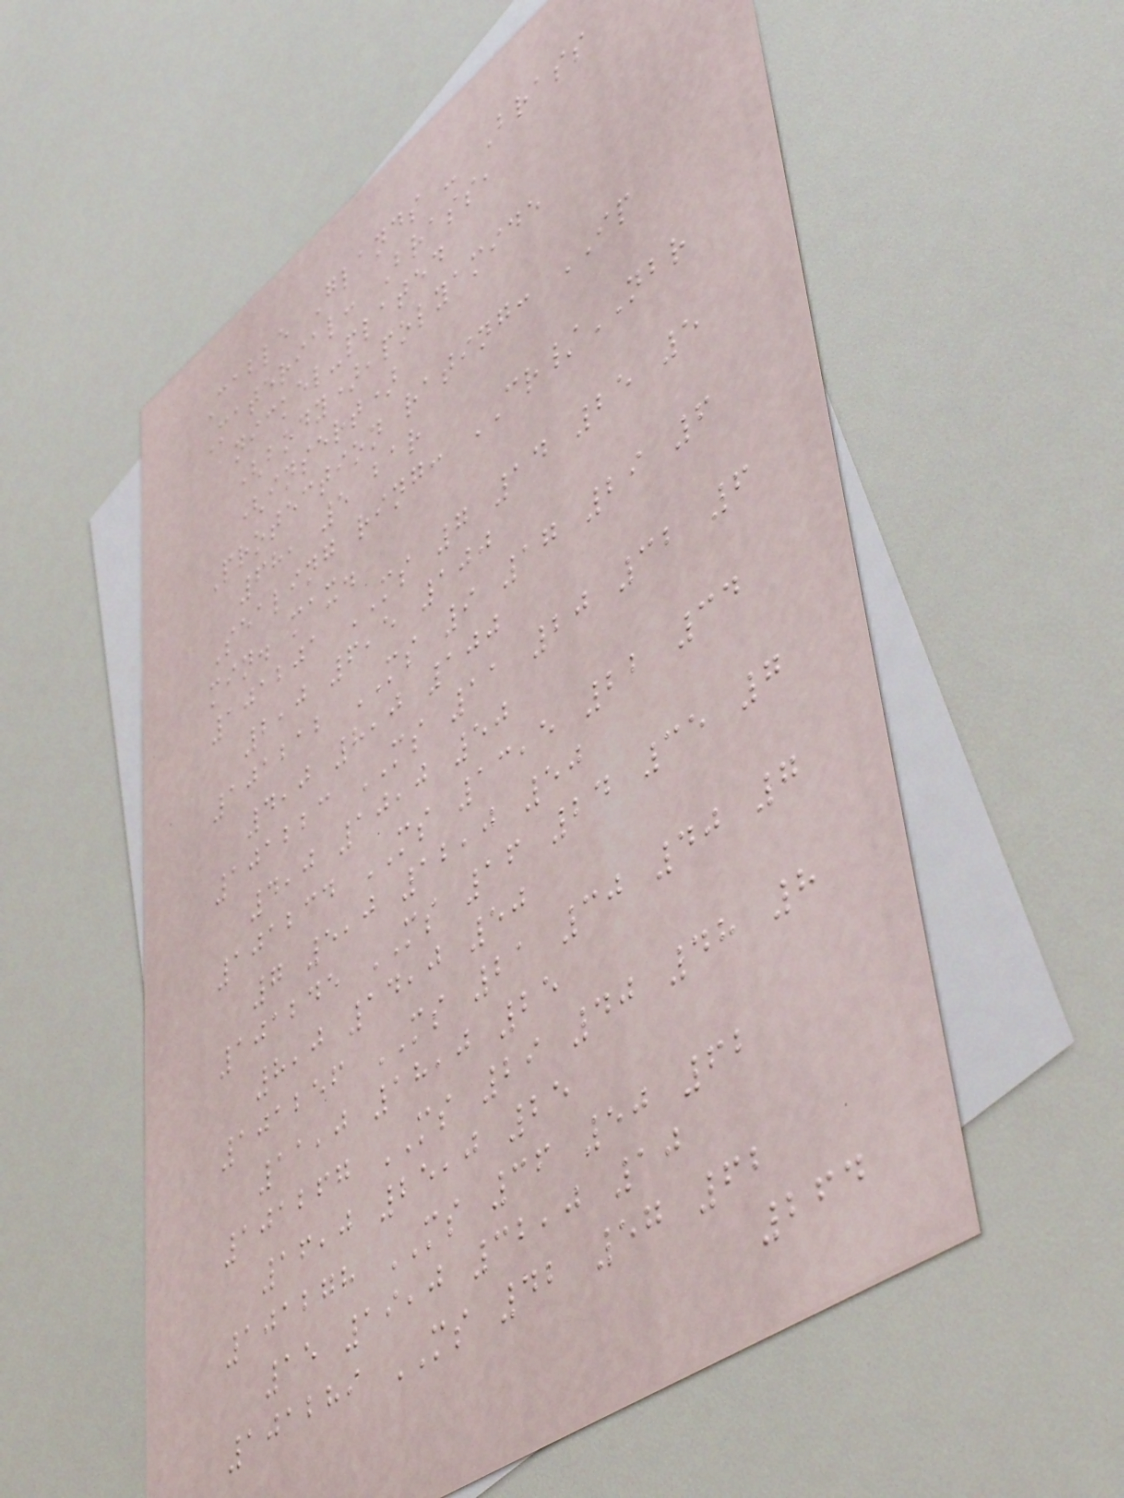Cable Glands - Brass
Material: Brass,
nickel-plated
(body),polyamide
(insert)
Protection rating: IP
68, 5 bar
Sealing ring: CR/NBR
min. max.
101201 MS 7 14 25 5
2,0 6,5 100
101212 MS 9 17 29 6
4,0 8,0 100
101223 MS 11 20 32 6
4,0 10,0 50
101234 MS 13,5 22 34
7 5,0 12,0 50
101245 MS 16 24 35 7
8,0 14,0 50
101256 MS 21 30 40 7
11,0 18,0 25
101267 MS 29 40 48 8
16,0 25,0 25
101278 MS 36 50 62
15 19,0 32,0 10
101289 MS 42 57 62
264
